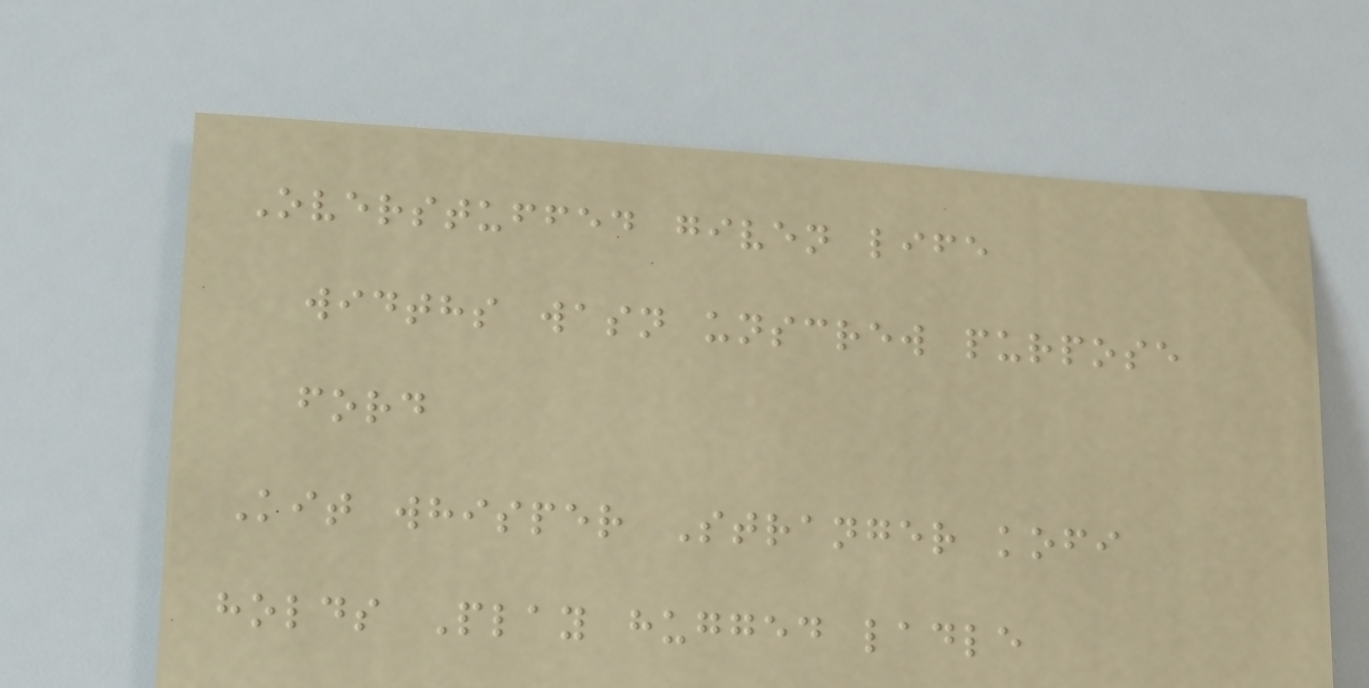Overstuffed given life
widths wasn unscrew purpose
ford
Kit whisper Stranger kofi
holds Play hugged ladle
